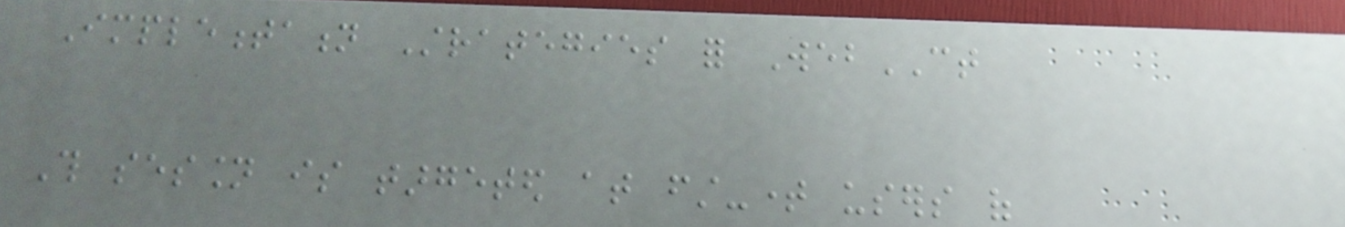Implementation Strategies for WebCT
This session is targeted at first-time users of
